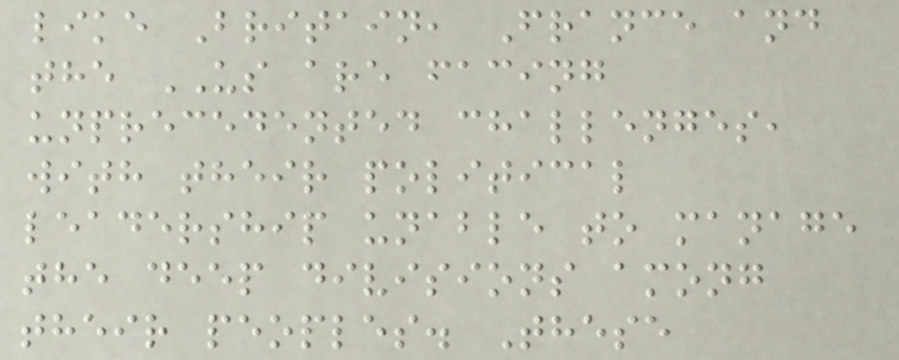like Britain, France and
the US are facing
unprecedented challenges,
with their political
leadership unable to manage
the deep divisions among
their peoples. These
